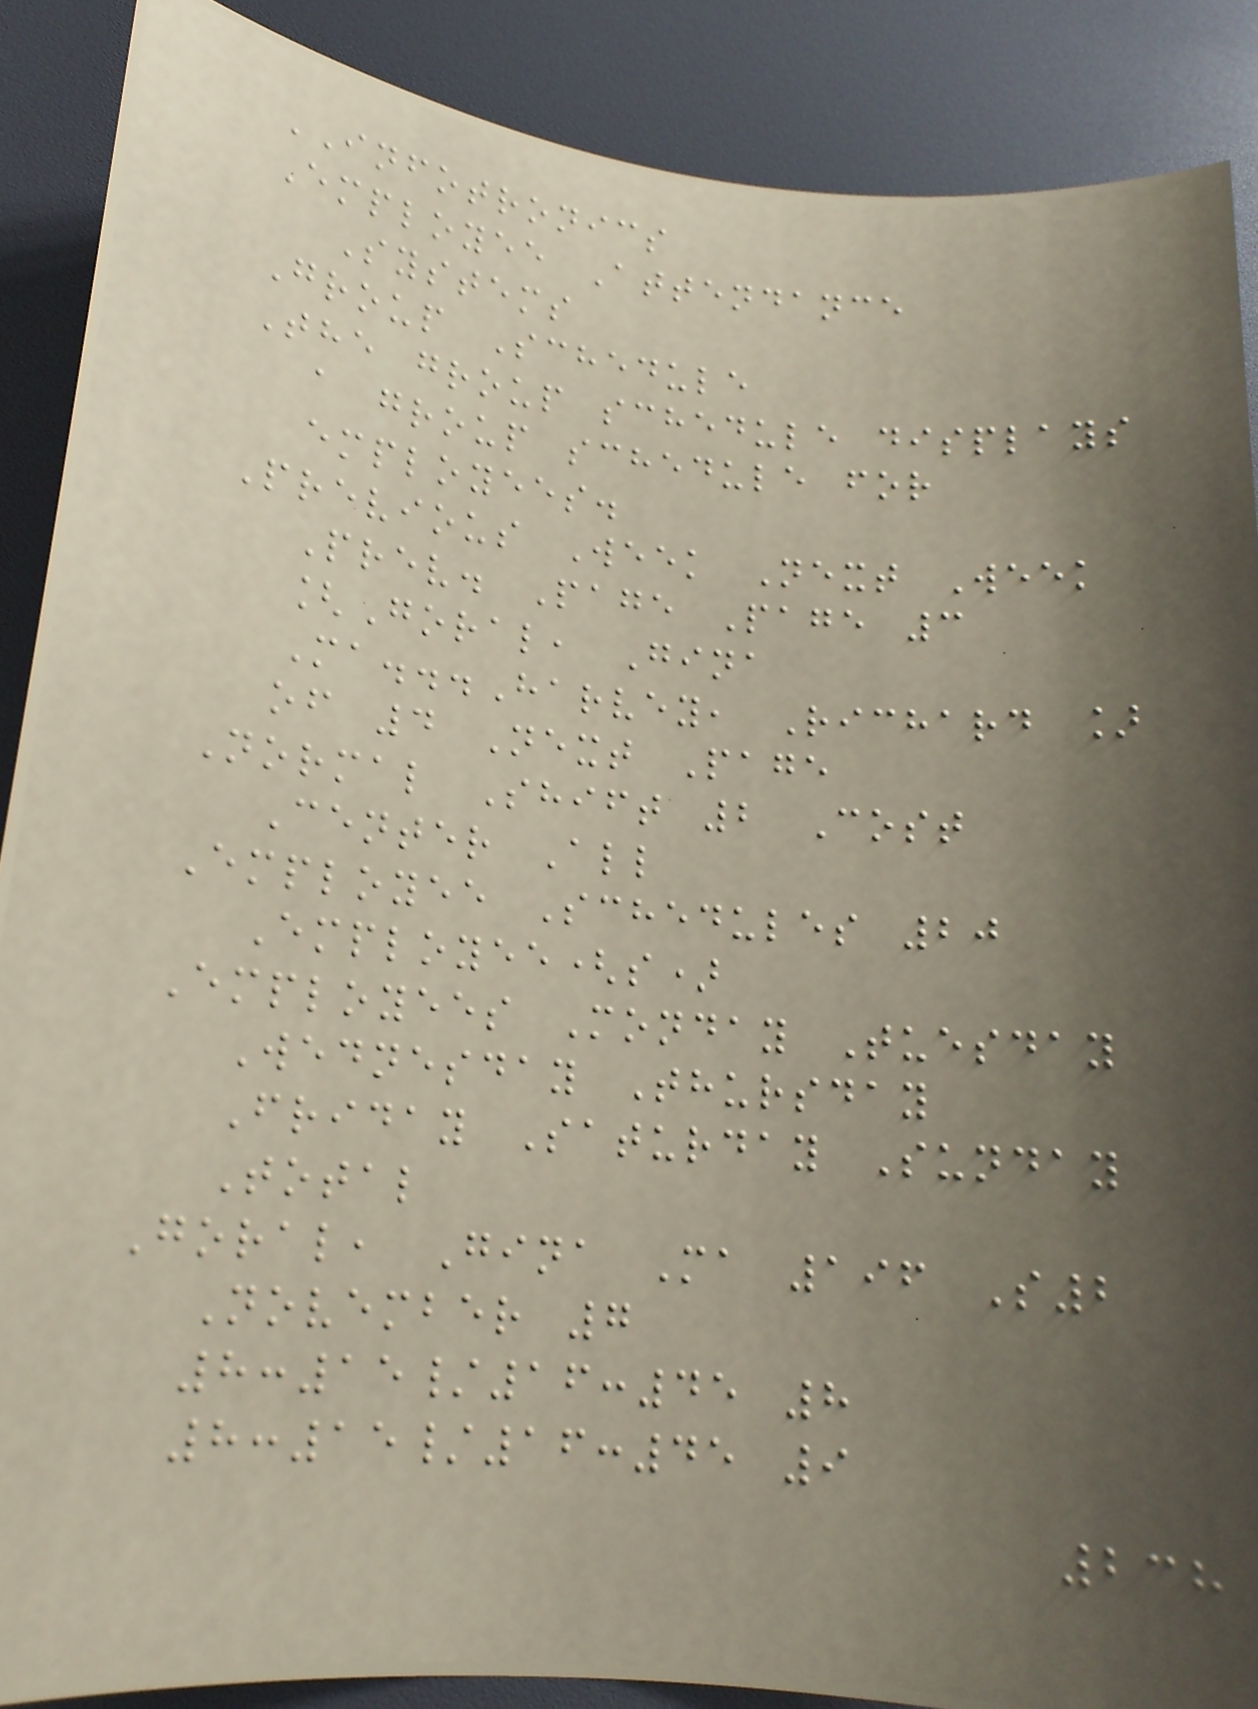INFOTRONICS
Employee Attendance
Systems
Group Schedule
The group schedule displays
a group schedule for
employees.
Previous Week Next Week
Prev. Page Page 3
[Goral, Gina
Ma...Harvey, Richard ]
of 4 Next Page
Normal Shift 2 Cost
Center All
Employee Schedules 20
Employee(s)
Employees Monday Tuesday
Wednesday Thursday
Friday Saturday Sunday
Total
Goral, Gina Ma 196 S2
November 7
8:15/16:45 8
8:15/16:45 9
238
